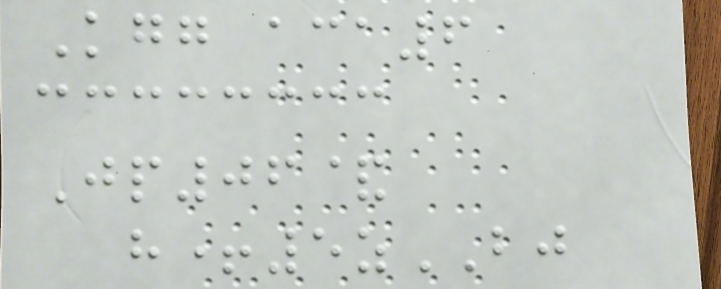Kgg aca6
Jp06&
h+5zBJ
